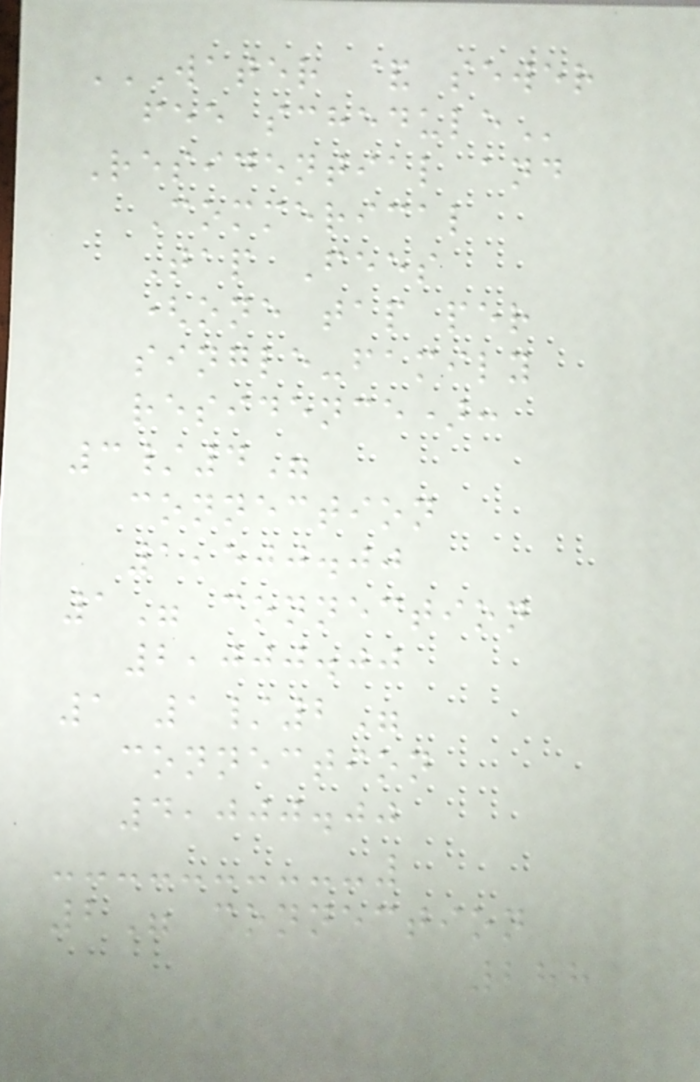WATER & SEWER
FEE SCHEDULE
Residential and
Commerical
Tap Fees
(one tap per
single-family
residence):
3/4"
connection
1,500.00
1" connection
2,000.00
1 1/2"
connection
4,000.00
2" connection
288
